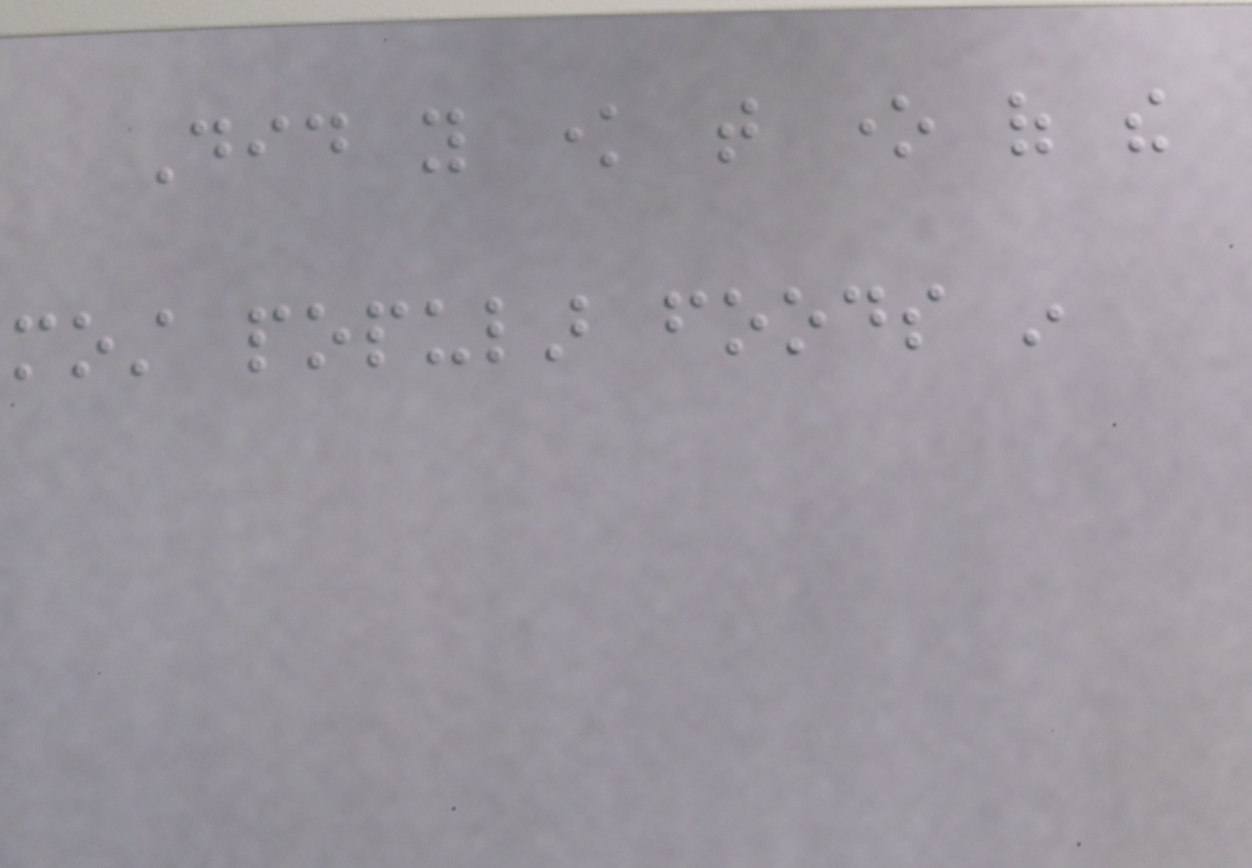Did you know that one of the
most popular foods in
